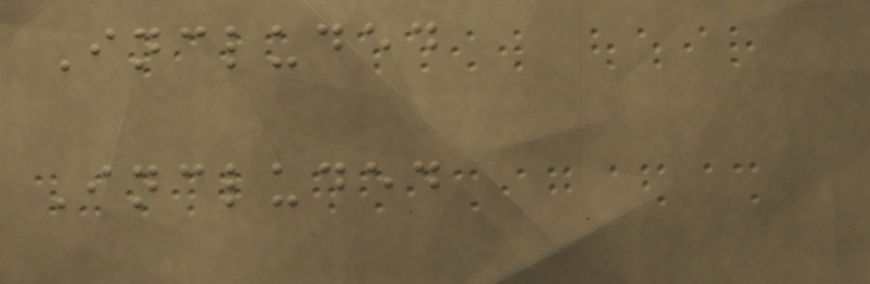Included
Included
